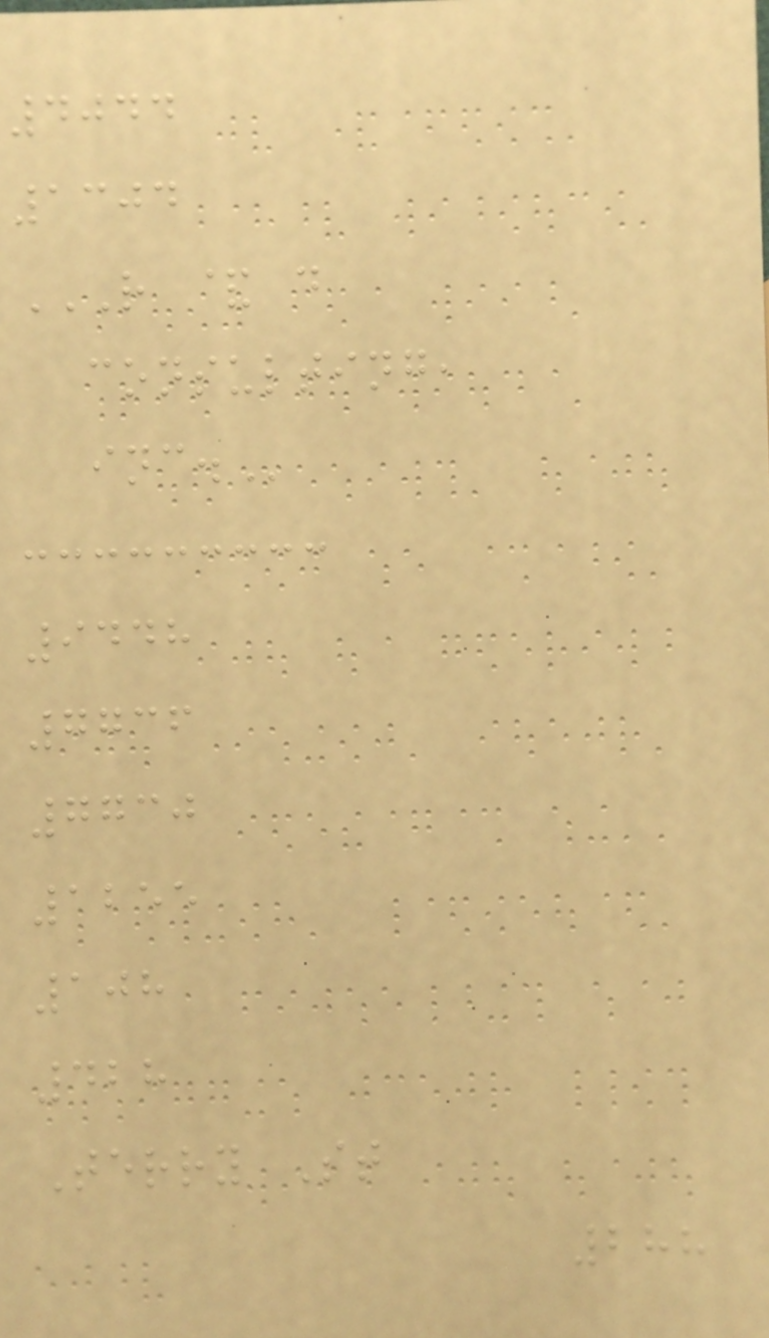4044
1304
R & D
CONSULTING,
INC.
9448
7736
7730
1255
108
428
Terry St
288
